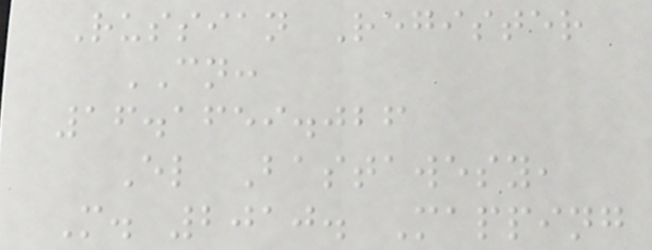Russian Register
CN:
16.1659.026
El Bastawesy,
M. 2010. Mapping
